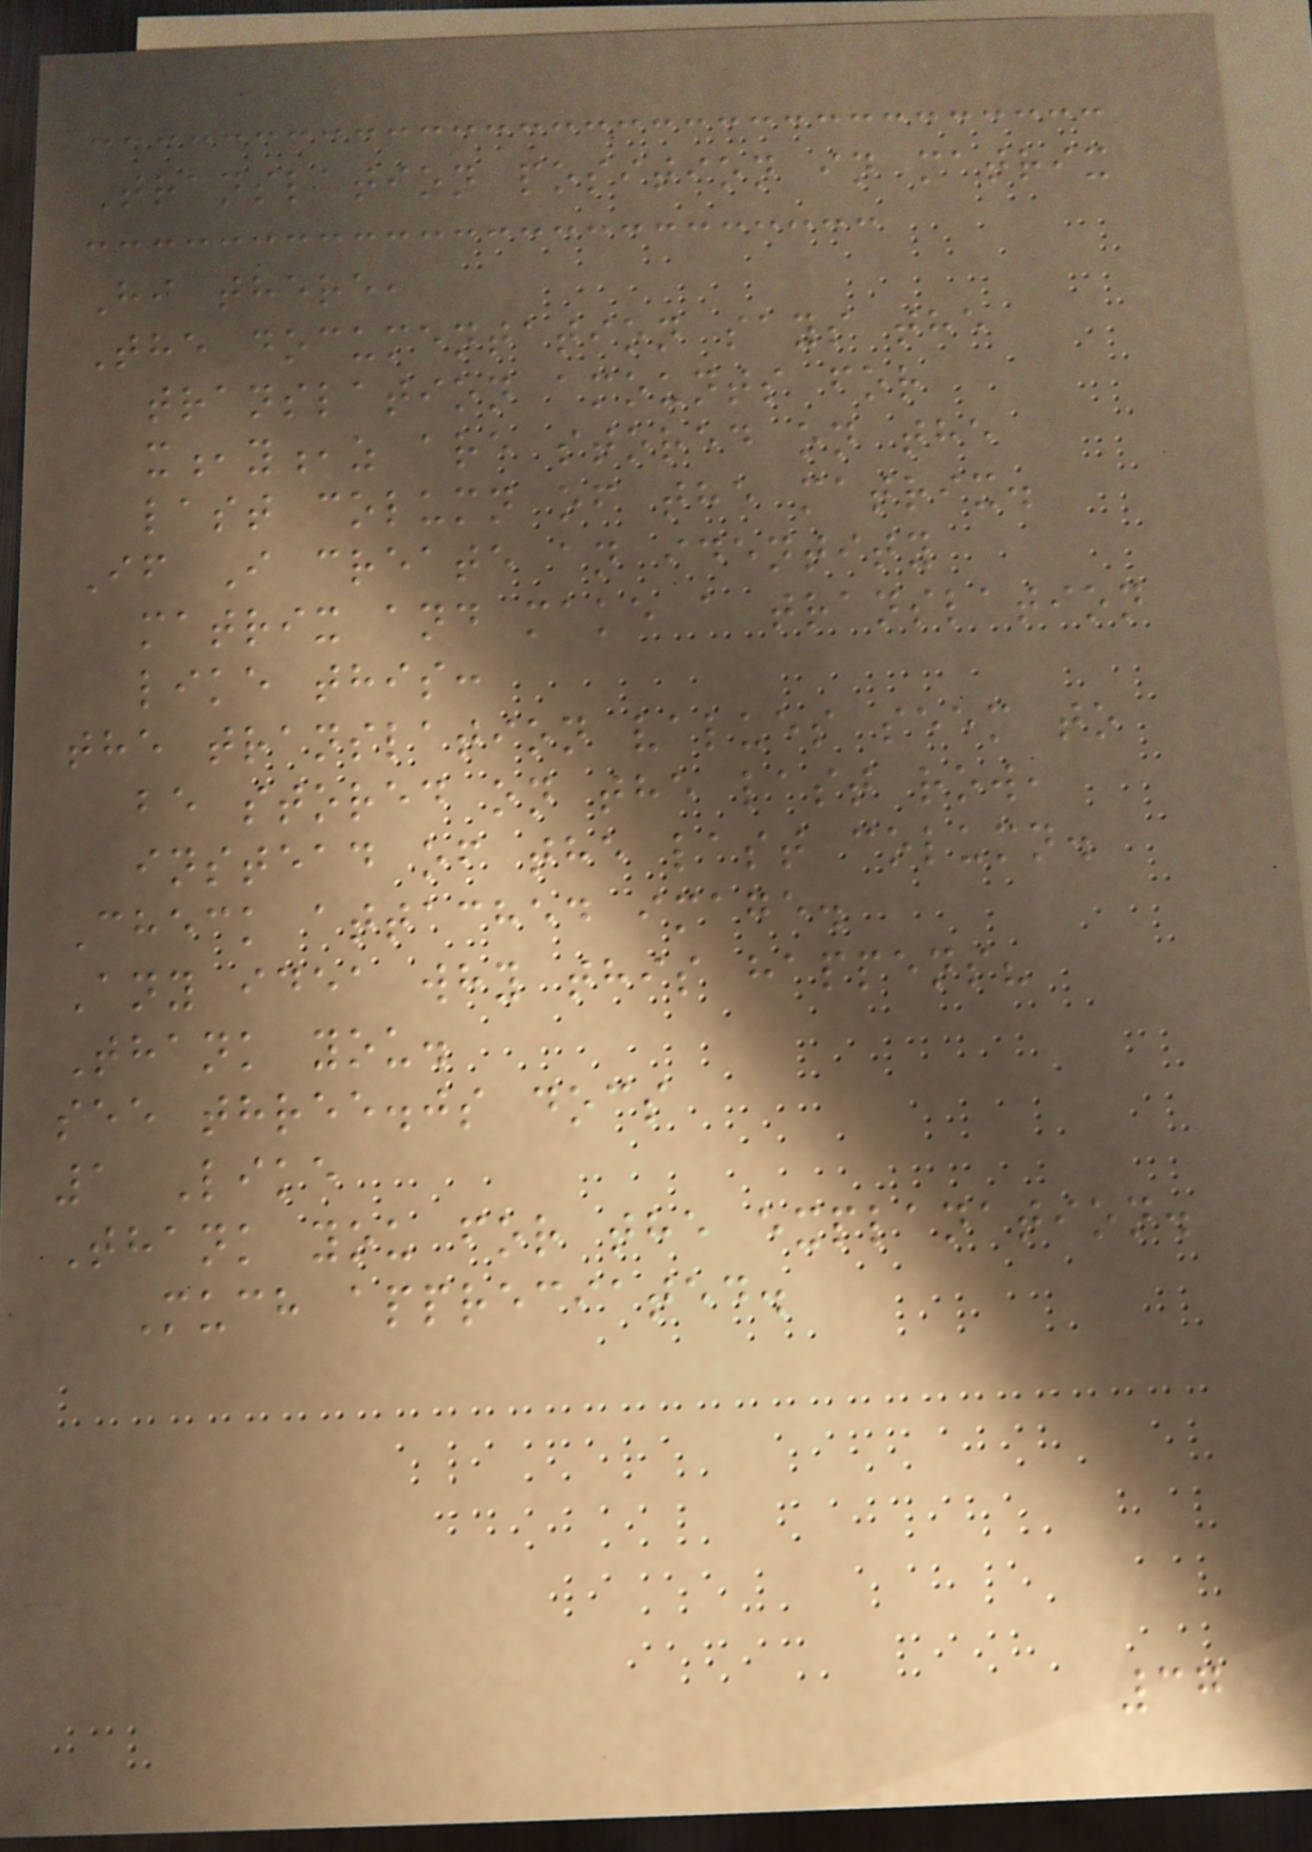Translation position in matrix
Hi there,
The documentation says the
translation amounts for
x,y,z are stored on the
last column of the matrix.
If I create an identity
matrix and make a translation
like this:
the translation values seem to
be stored on the last row,
instead of the last column.
Check attached image.
Any idea why this happens?
Thank you.
see three.js docs
1 Like
Thank you for the explanation.
Much appreciated.
37
